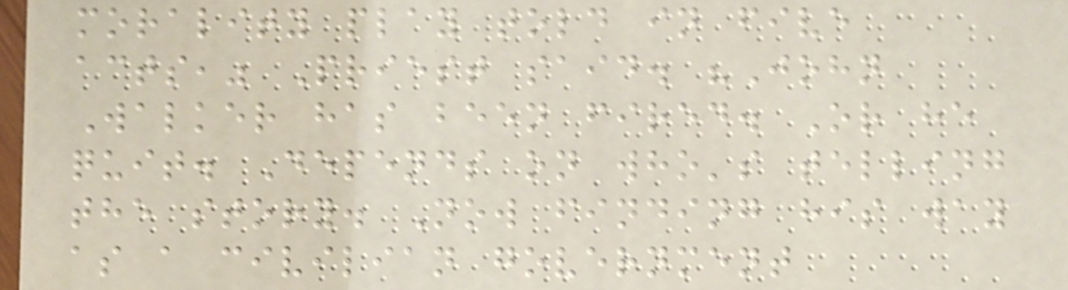morality play told in five
acts," Priest said. "John
Walker has been fired. Or he
quit. Depends on who's telling
the story. Now finding his way
as a civilian government
